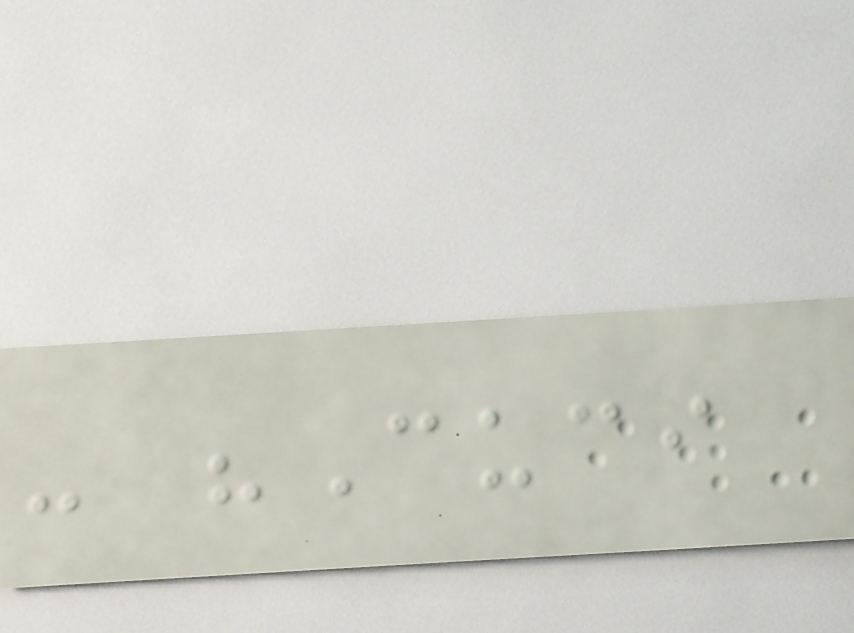- "Cuci
